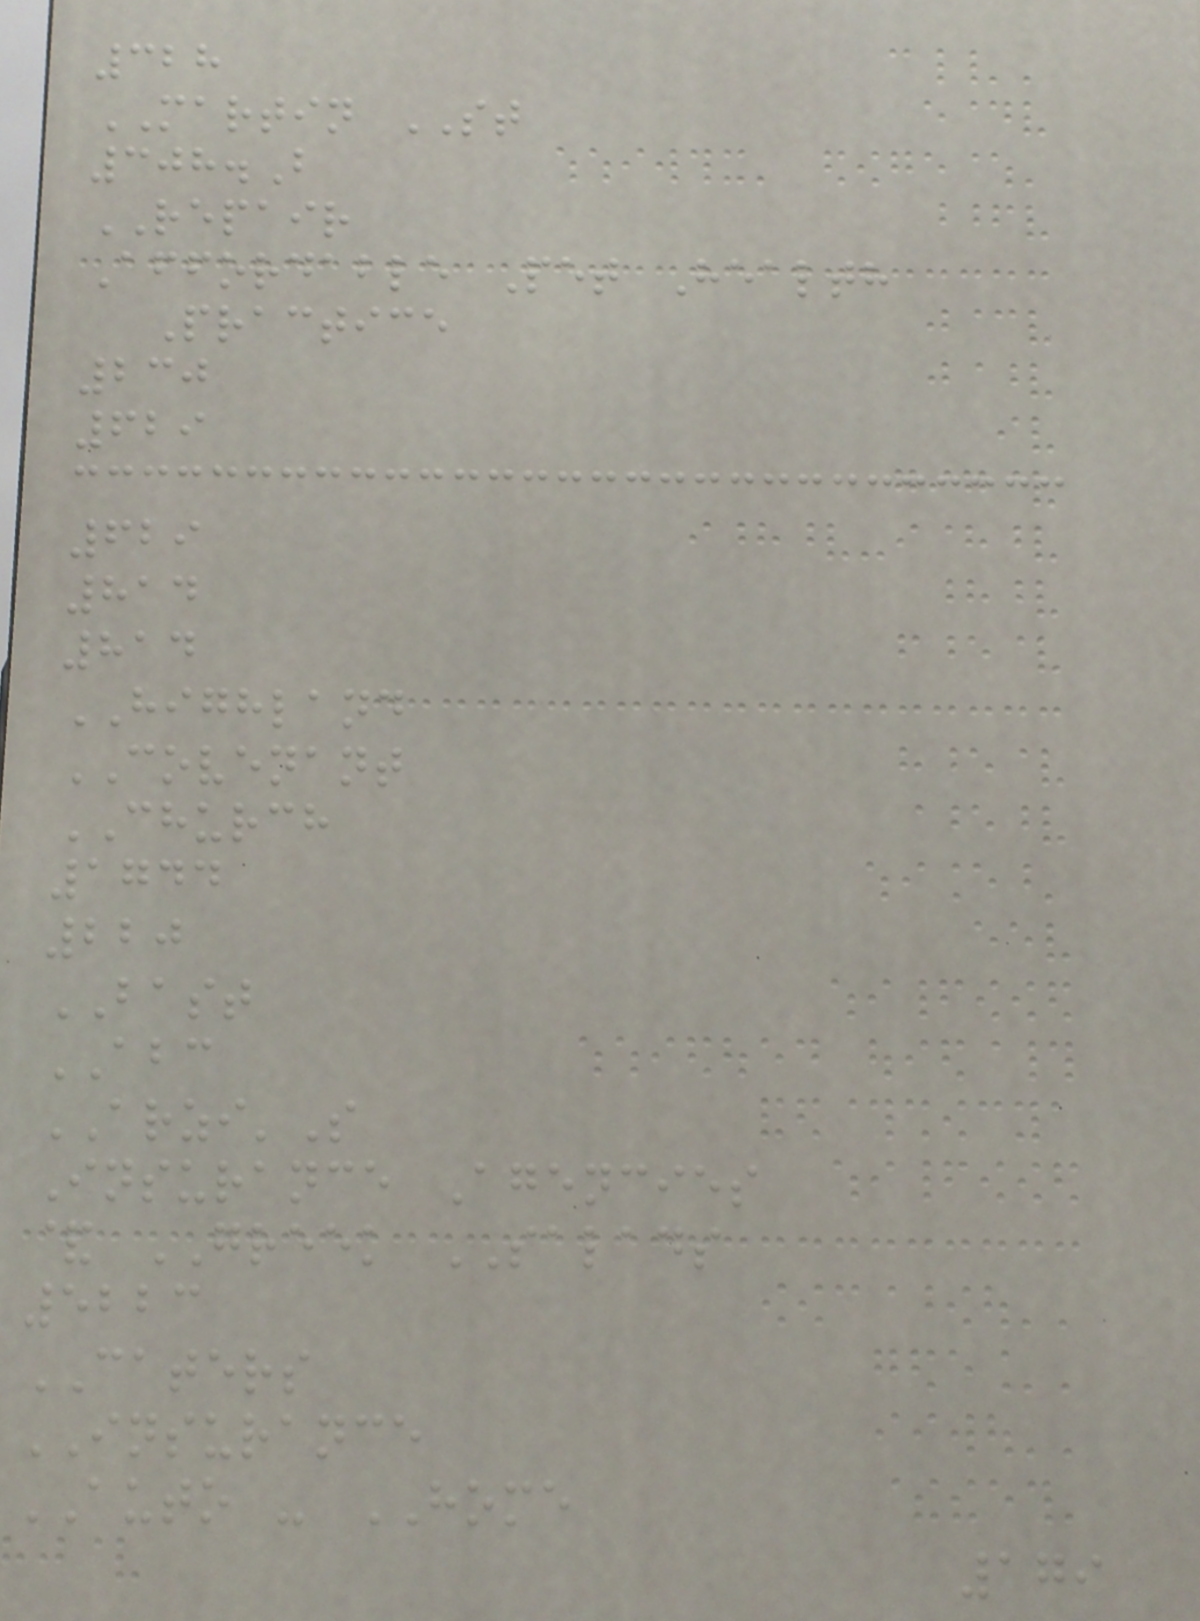328
MARTIN ST
308.B
REPAIR
Affordable Pet Health
Practice
230
629
629
814
814
HIGHLAND
COVENANT
CHURCH
1744
220
BAST
ABC
ARZI'S
Insurance Agencies
& GREEK SALADS
5223
CATERS
INSURANCE
AUTO - HOME
179
